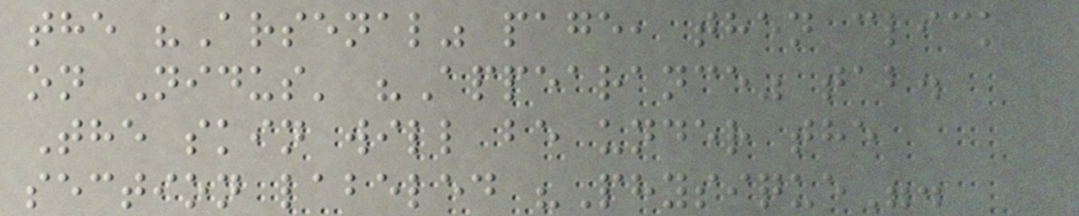the "Arsenal" page, then click
on Nidus' "Appearance" tab.
The skin will be under the
section labeled "Physique".
